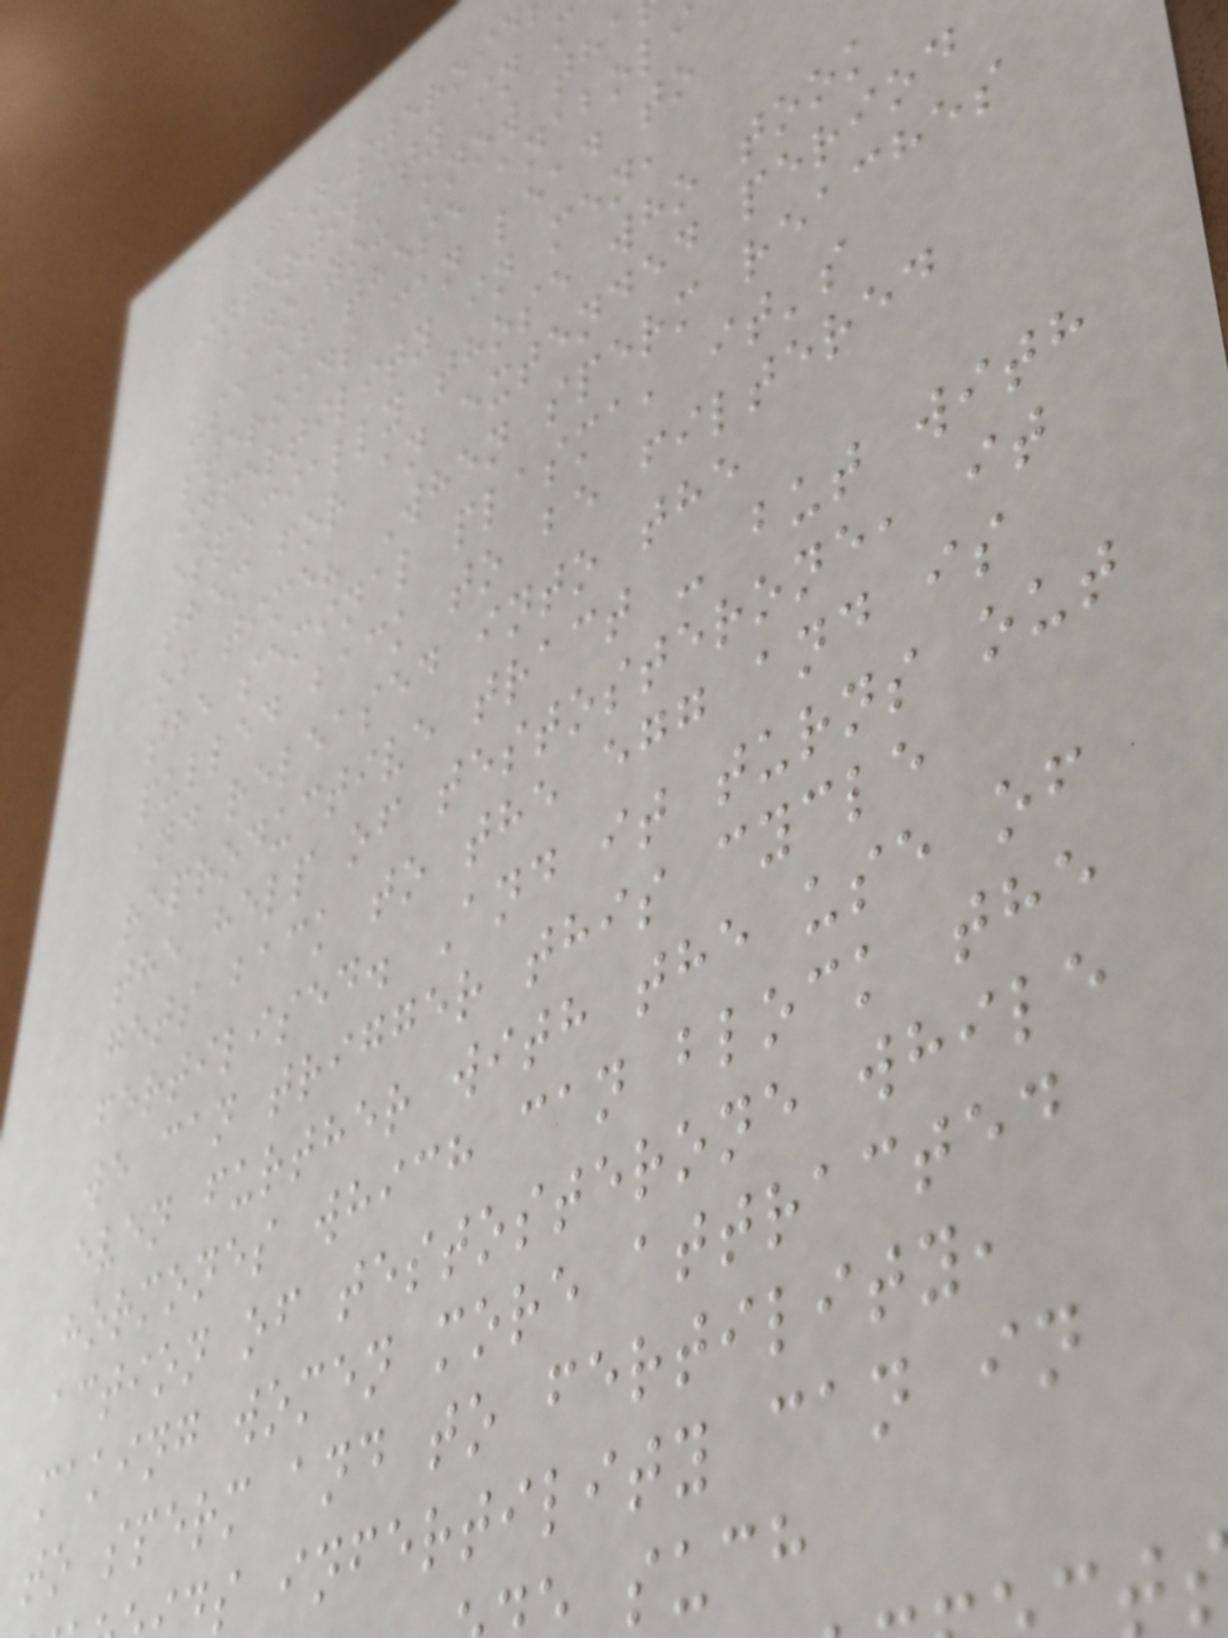Can steroid
infertility in m
Do you know tha
use of these anaboli
steroids can lead to
infertility in men,
especially those who took
them for an extended period
of time? When sperm reaches
the seminal plasma, it's
pulled back to be filtered
and released into the
reproductive tract - but with
the help of testosterone, it
gets back to the egg and is
fertilised. And it turns out
we can trigger this cycle
even further with the use of
hormones which can block the
action of testosterone while
making women more attracted
to sperm and to fertility,
s infertility can in
